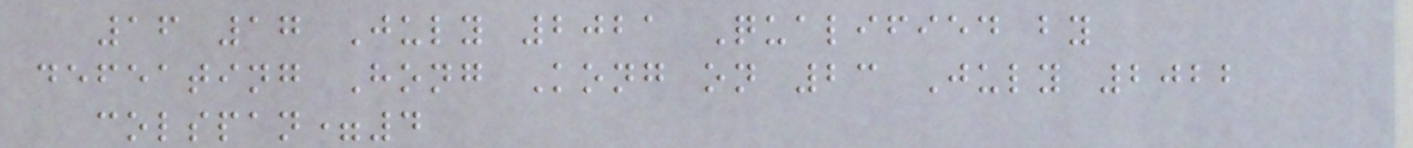16 17 July 2021 Qualified by
defeating Hong Kong on 23 July 2022
colspan=4
